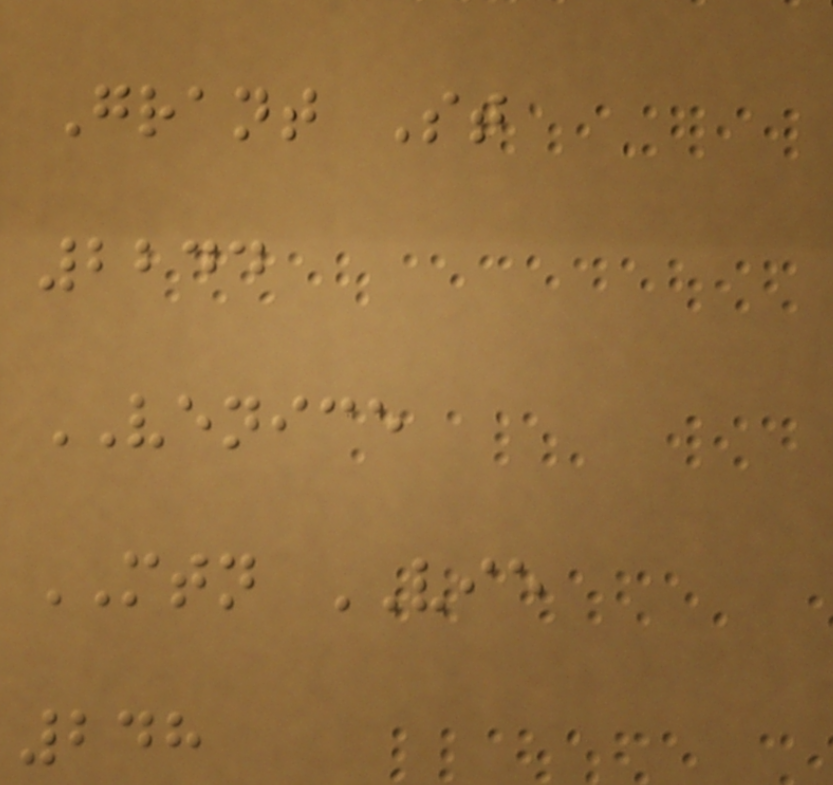Grant St
2244
VENICE
MTN VIE
248
